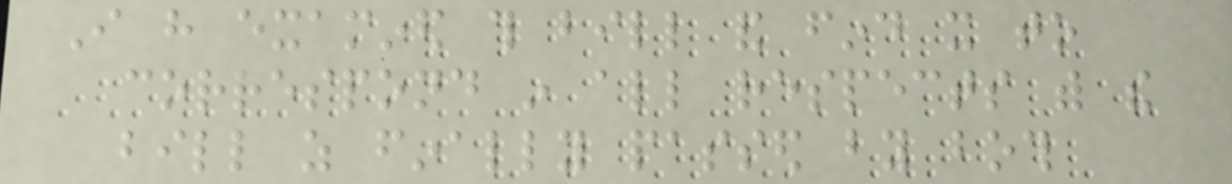I have examined this bill and find it to
correspond in all respects with the
bill as finally passed by both
